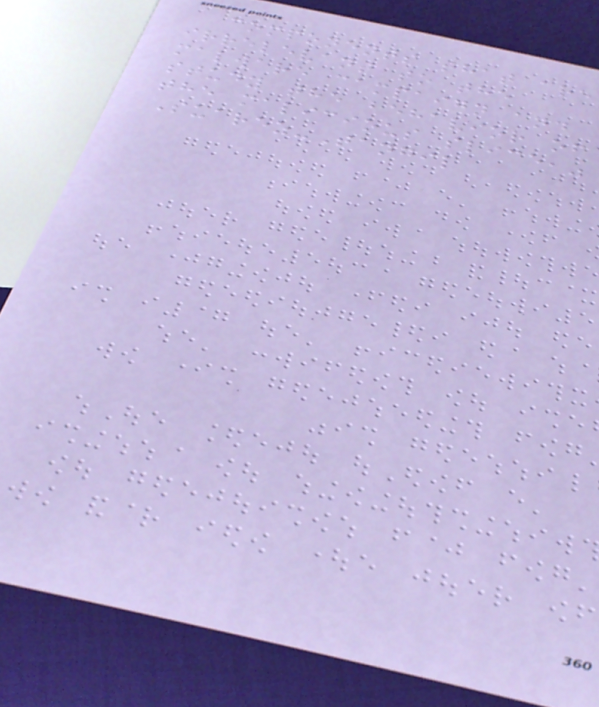components that are
irrelevant to the
malware campaign and
study the behavior of
the malicious slice,"
Suarez-Tangil
